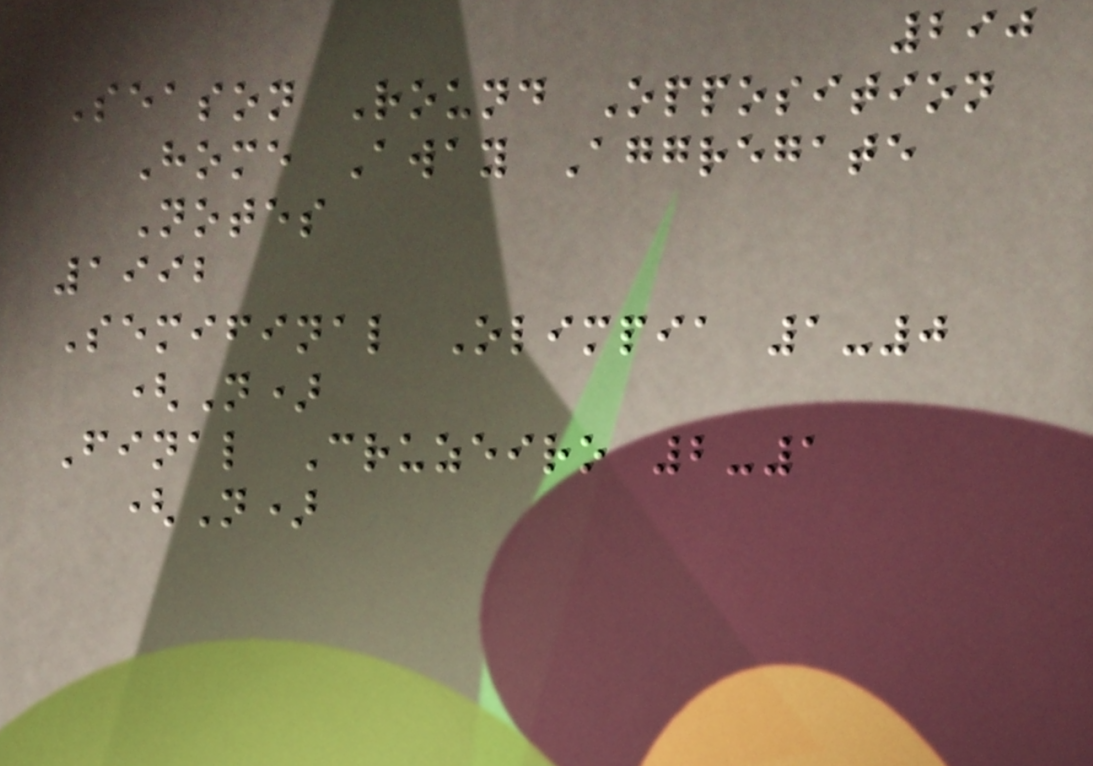290
Season Round Opposition
Home Away Aggregate
Notes
1992
Semifinal Olimpia 1-0
(N)
Final Cruzeiro 2-1
(N)
